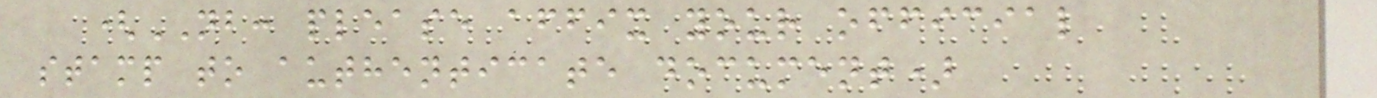(NB: please affix your official
stamp to authenticate document)
